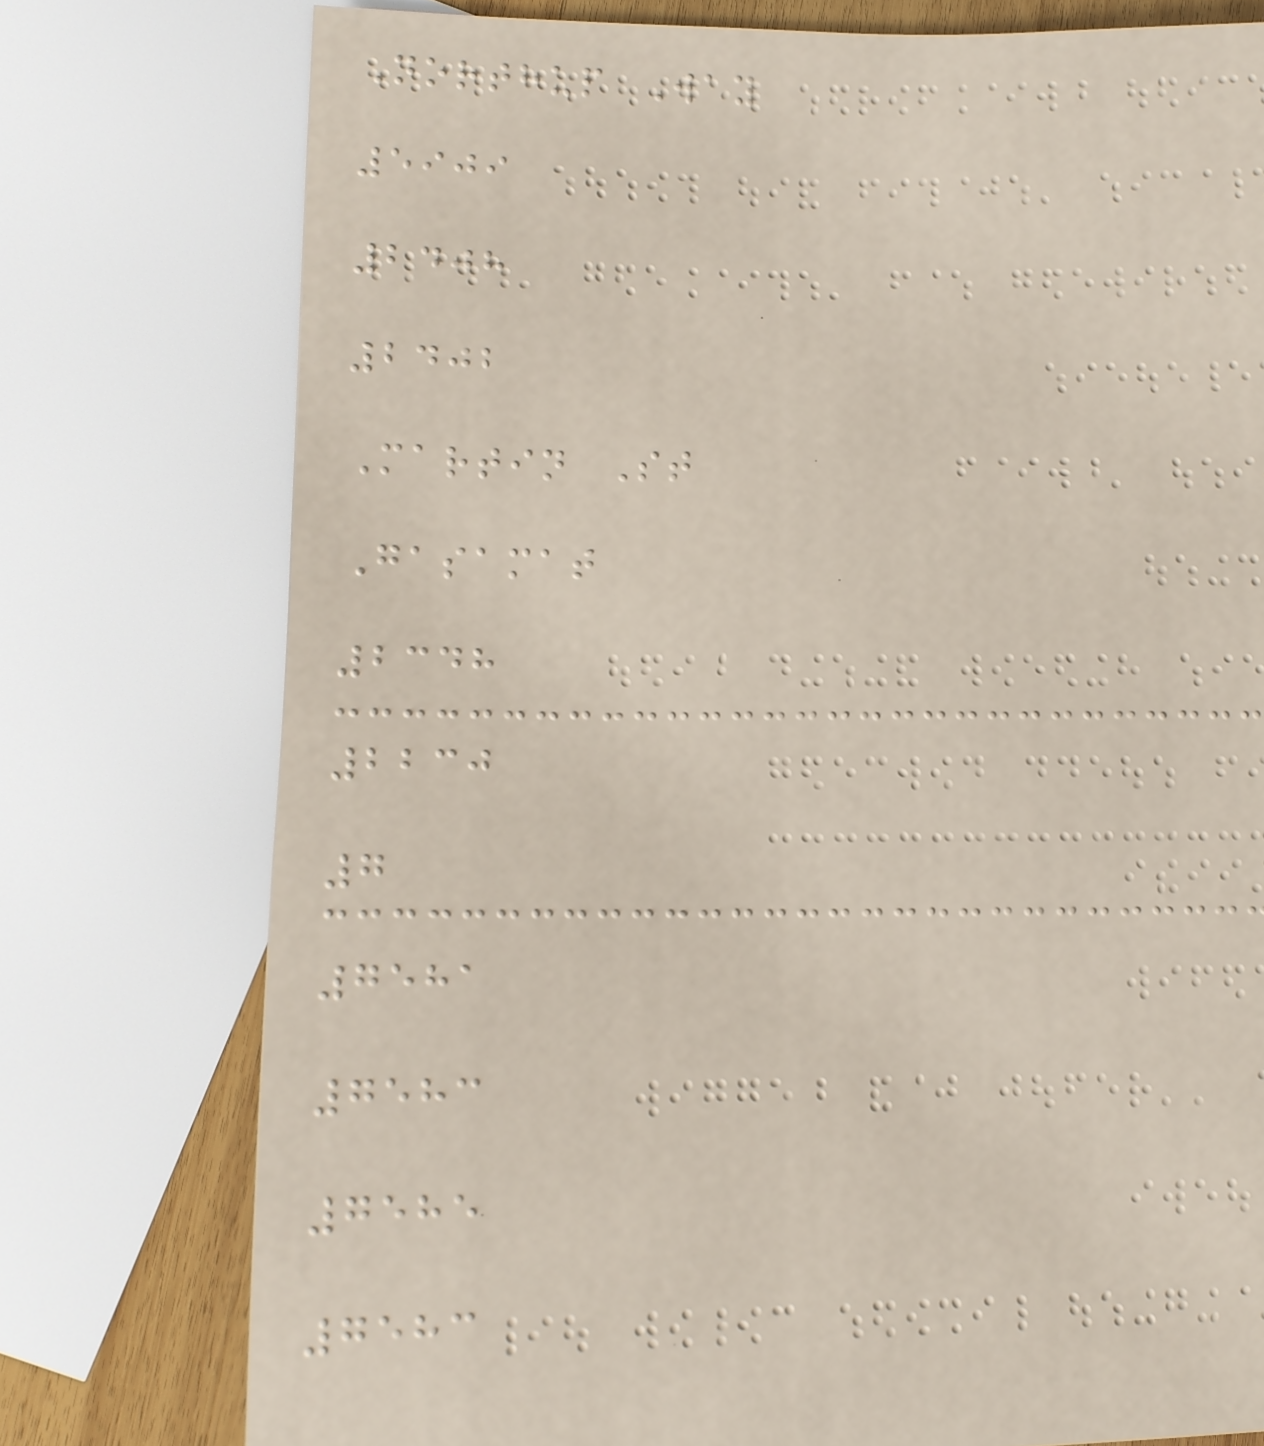Northup Way
5909
2408
2402
Martin St
Gasamat
2348
2230
7
7581
7583
7585
7583
